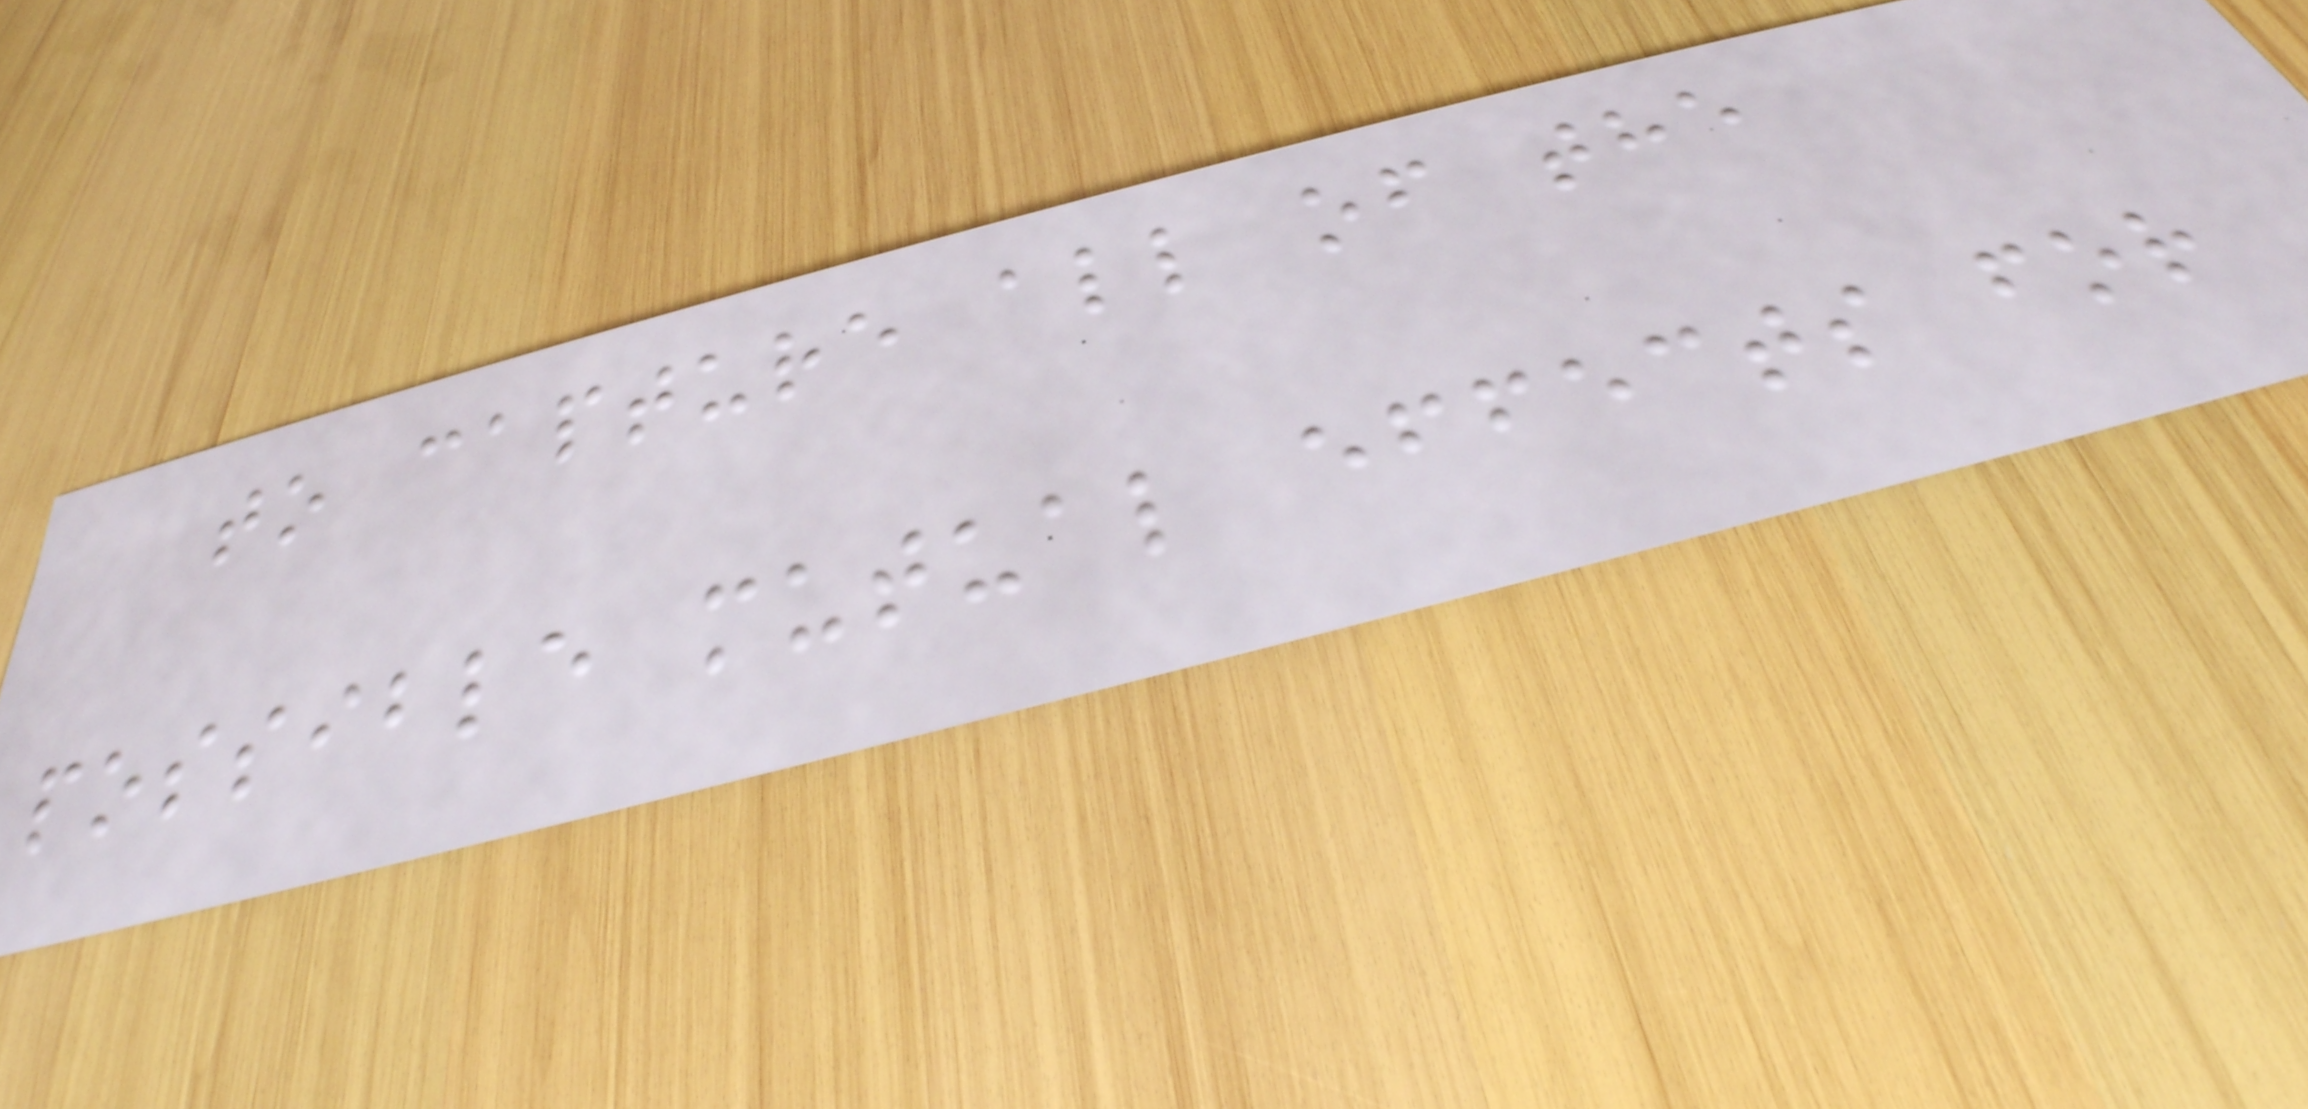to capture all of the
possible mutual effects for
